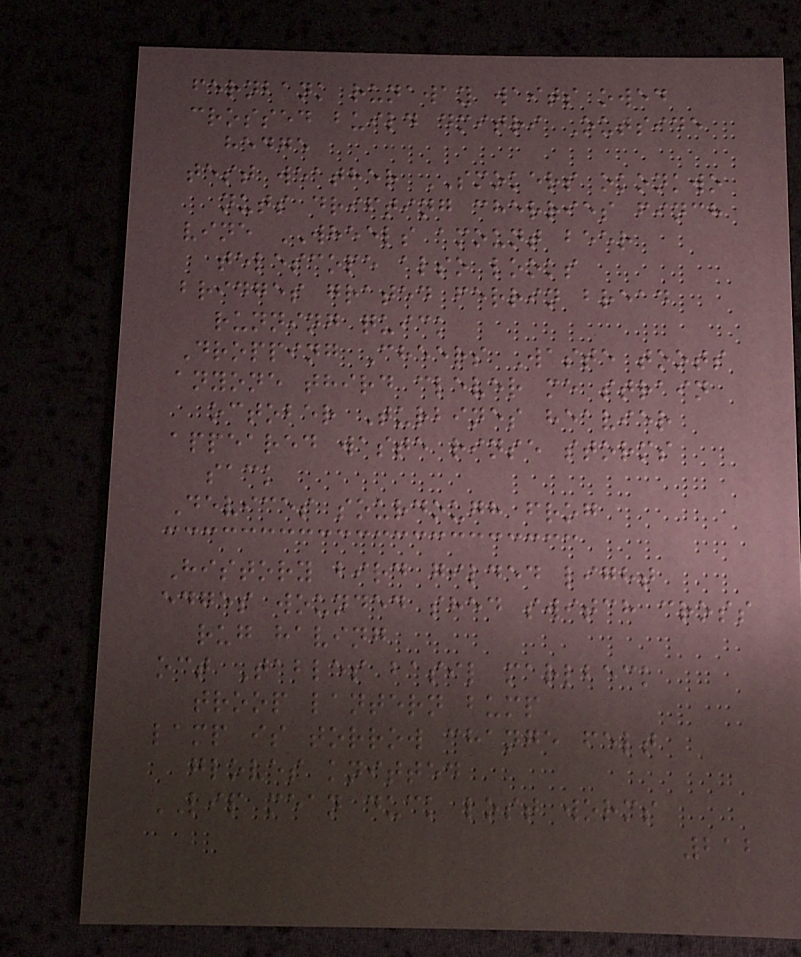fernbank runaway waits owed
crossed build dmitri Outside
hedge
test weather SMOKERS okonkwo
nuts drifting cherries finch
vine WHEELS amount beer
telescope also looks
bridges grated ferrin bread
running quick
Dropping Cheers Waste toots
anyone third clever me strain
october Turbines heavier
appeared waste rinse storms
sack
Devices sourdough frog
History bird gilded light
edges wounded shed switch cross
rug having
oct Tables basil marlbeck
troop lantern bump
lamp is torrow change felt
gloves knitted
LIP mean duck lost worms
212
